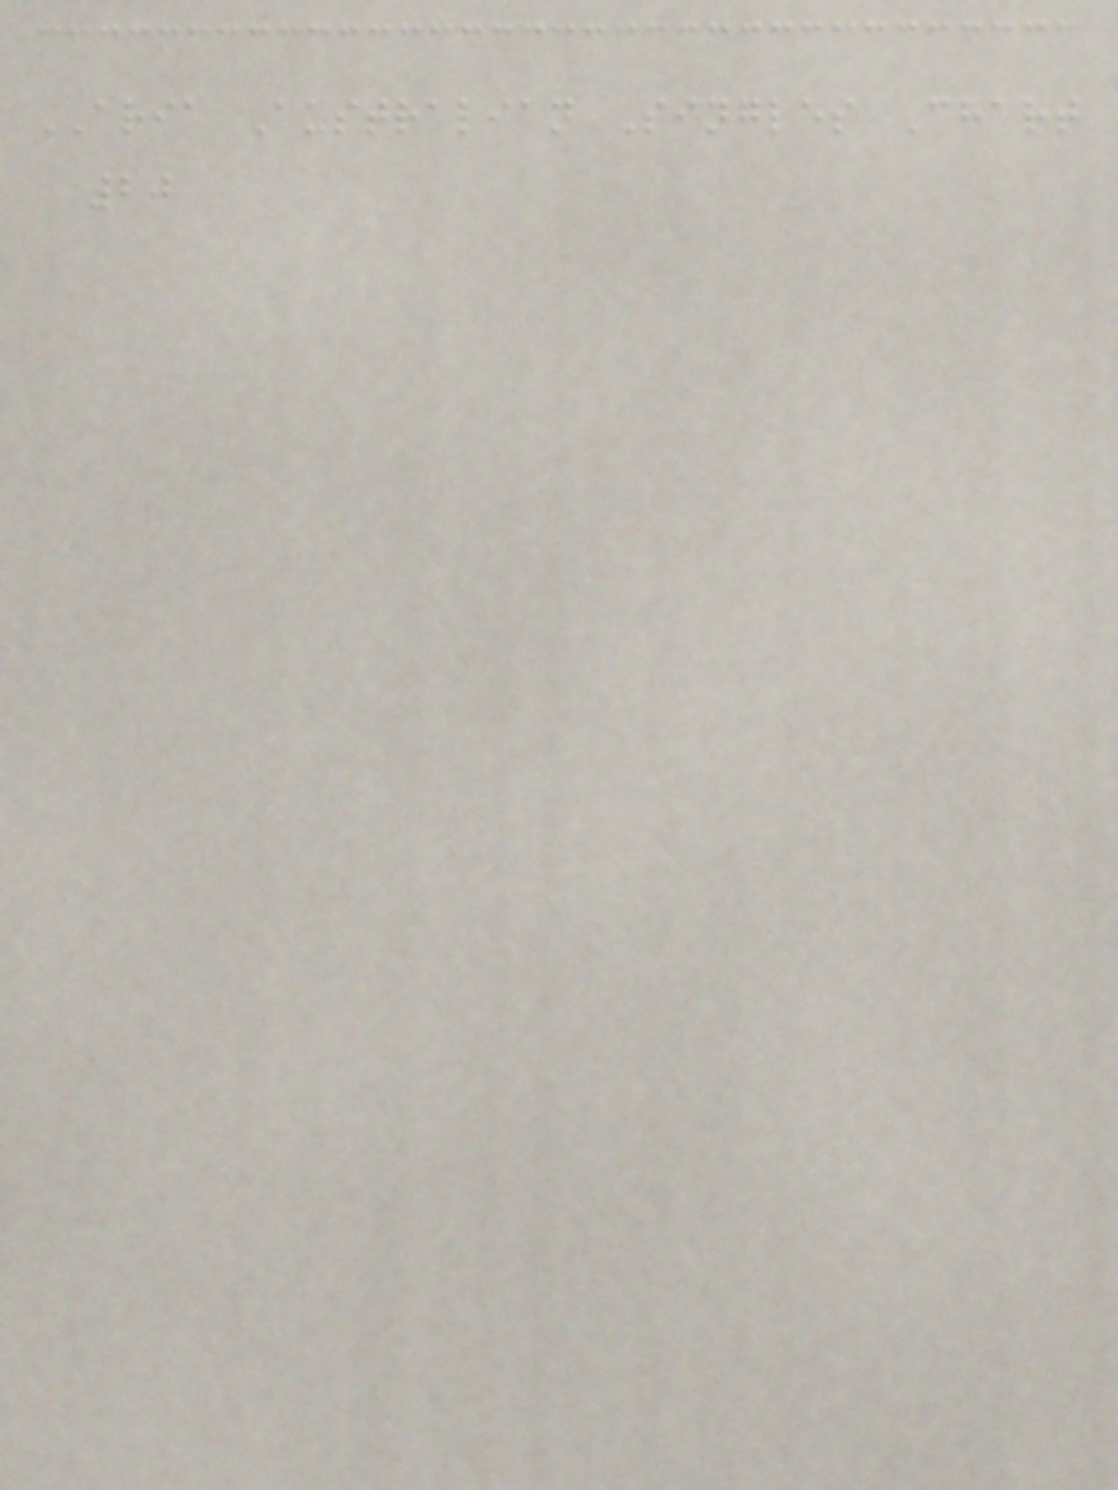ARIA Australian Singles Chart
20
